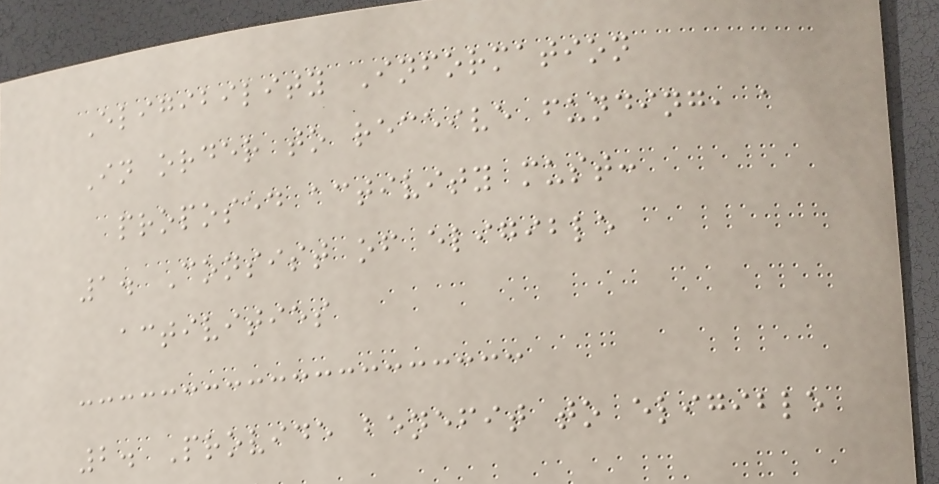Eligibility Information
In order to receive funding, a
proposed activity must:
1. Consist of eligible
activities
2. Provide benefit to eligible
